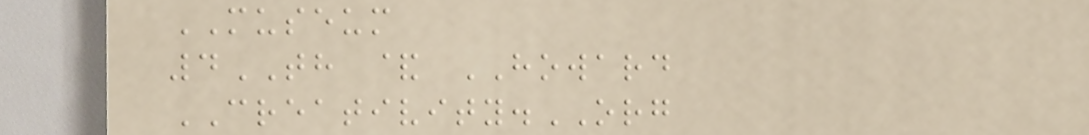MUSEUM
4TH & HOWARD
CREATIVITY.ORG
